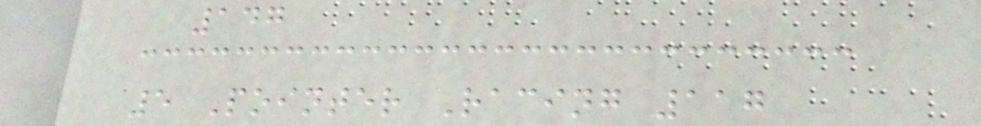147
5 Pointer Racing 117
